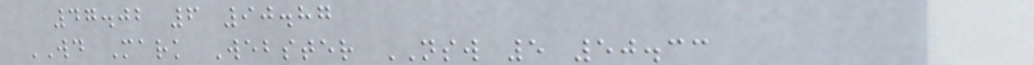47.02 6 90.87
WD Mark Webster NSW 5 50.33
